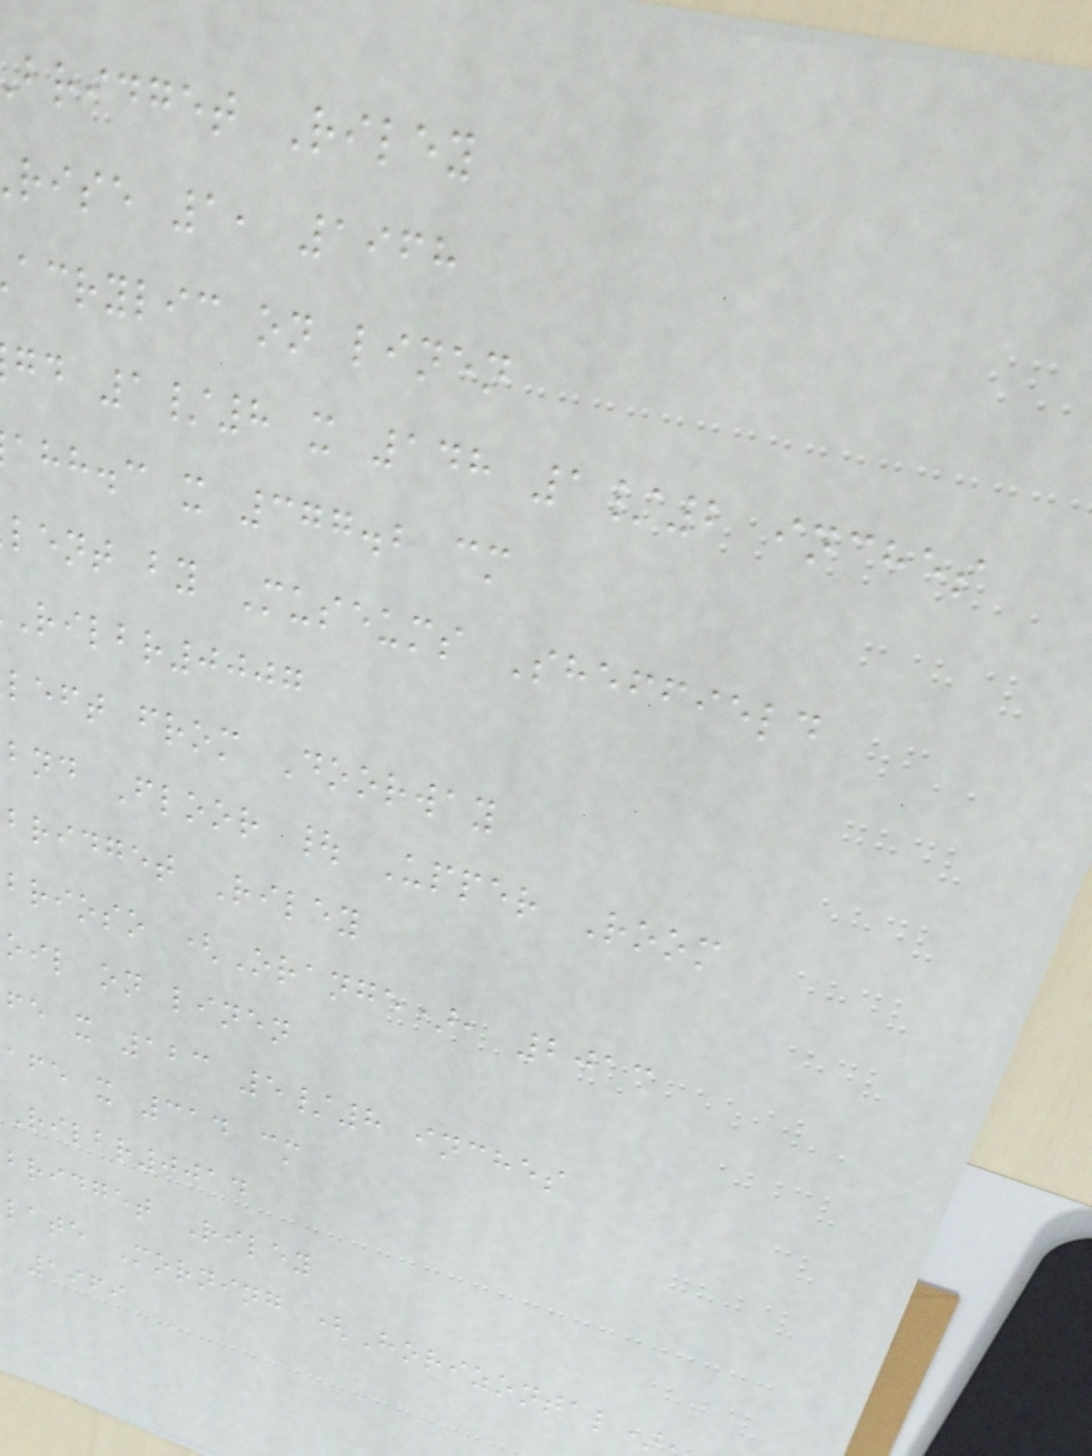bridget Riley
rise 1, 1968
acrylic on linen
gd 1/8 x 148 1/2 inches
ahh.c x 377.2 cm
lent by Museums Sheffield
rilbr0007
left from Doorway
bnd Floor | Upper Room
bridget Riley
brioso (Orange), 2013
oil on linen
fe x 123 5/8 inches
afe x 314 cm
rilbr0014
bridget Riley
late Morning (Horizontal)
1969
